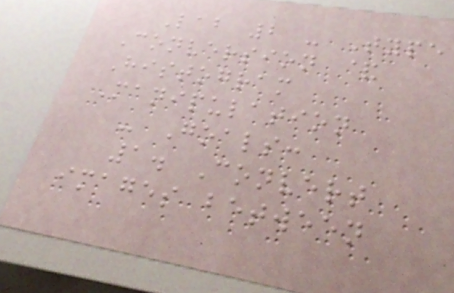Lab 2 - Type
Conversion &
Histogram
Manipulation
- Goals:
1. Convert
images between
